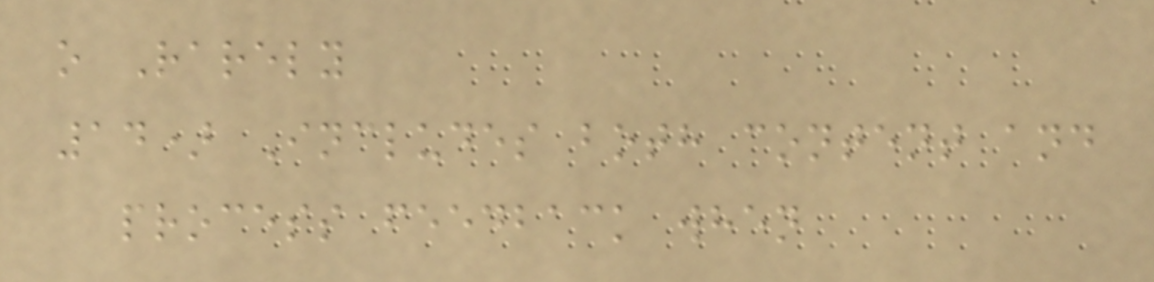o Rarely
14) Includes both content and
process feedback when
